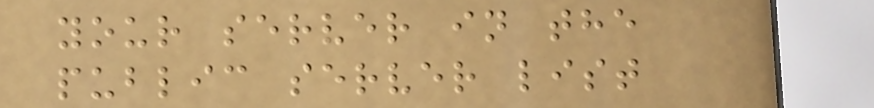your server in the
public server list
